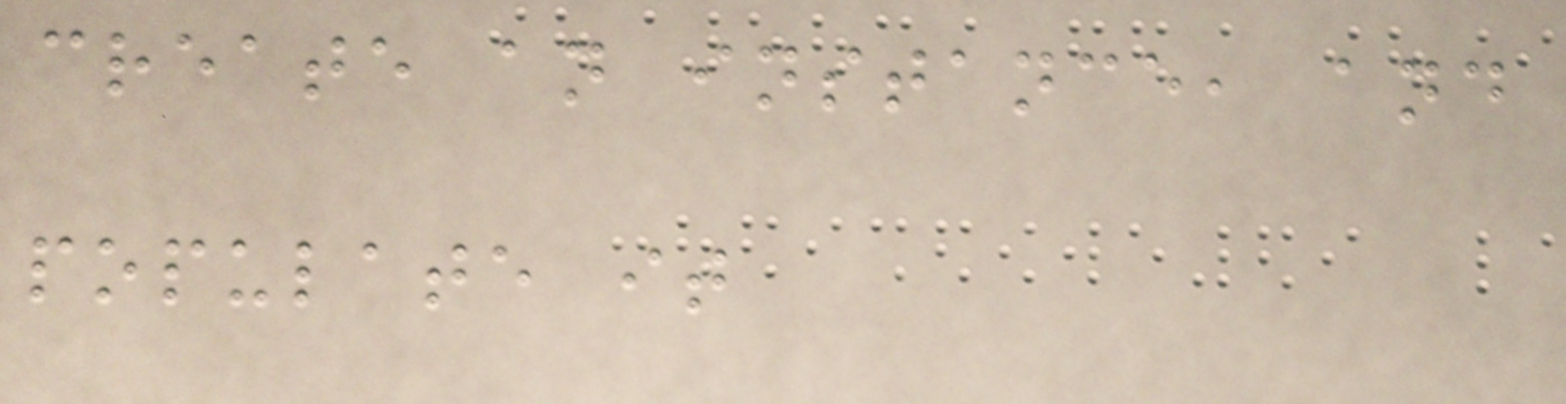create an instance, and
populate it
